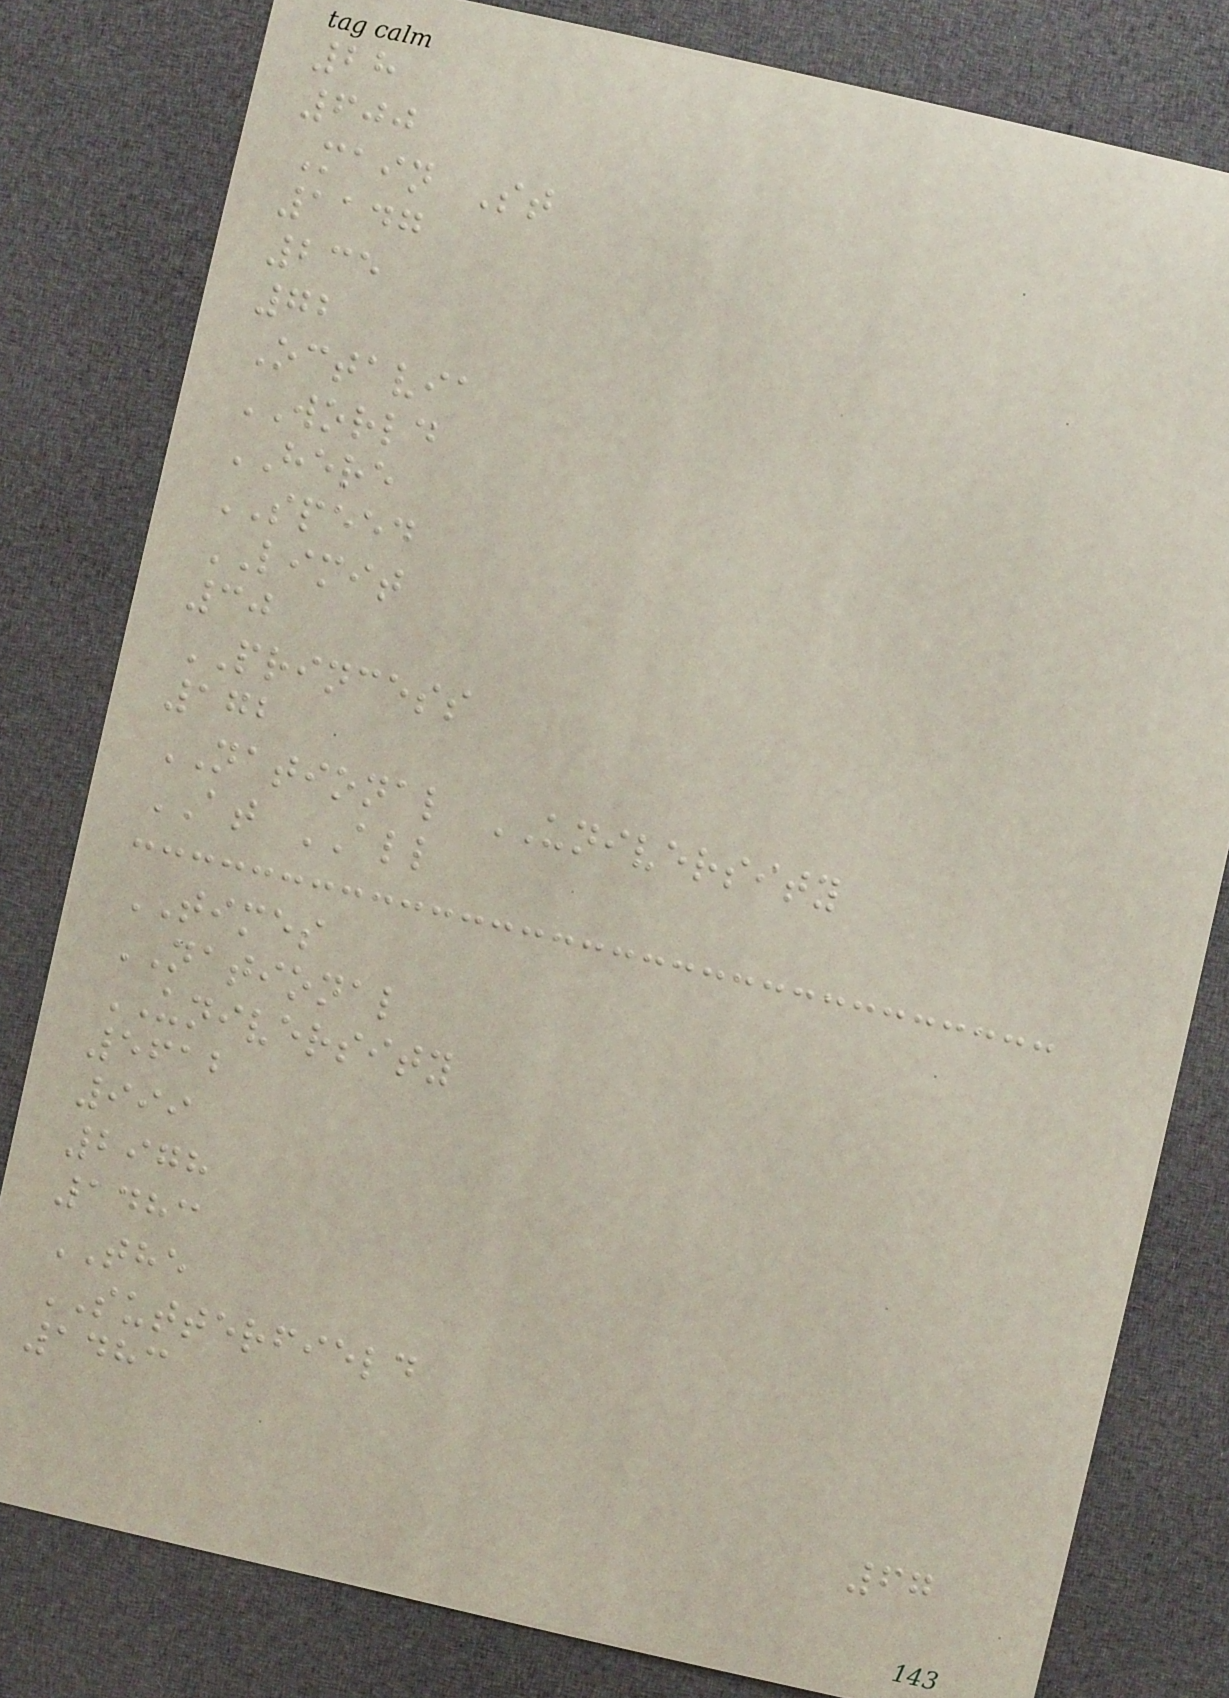28
600
Main St
1147
235
72
Octavia
WORLD
HERE
SPEED
LIMIT
30
PRINCESS
172
NATIONAL UNIVERSITY
AT ALL
TIMES
NATIONAL
UNIVERSITY
5612
999
2978
1483
THE
SUTTERFIELD
1483
67
